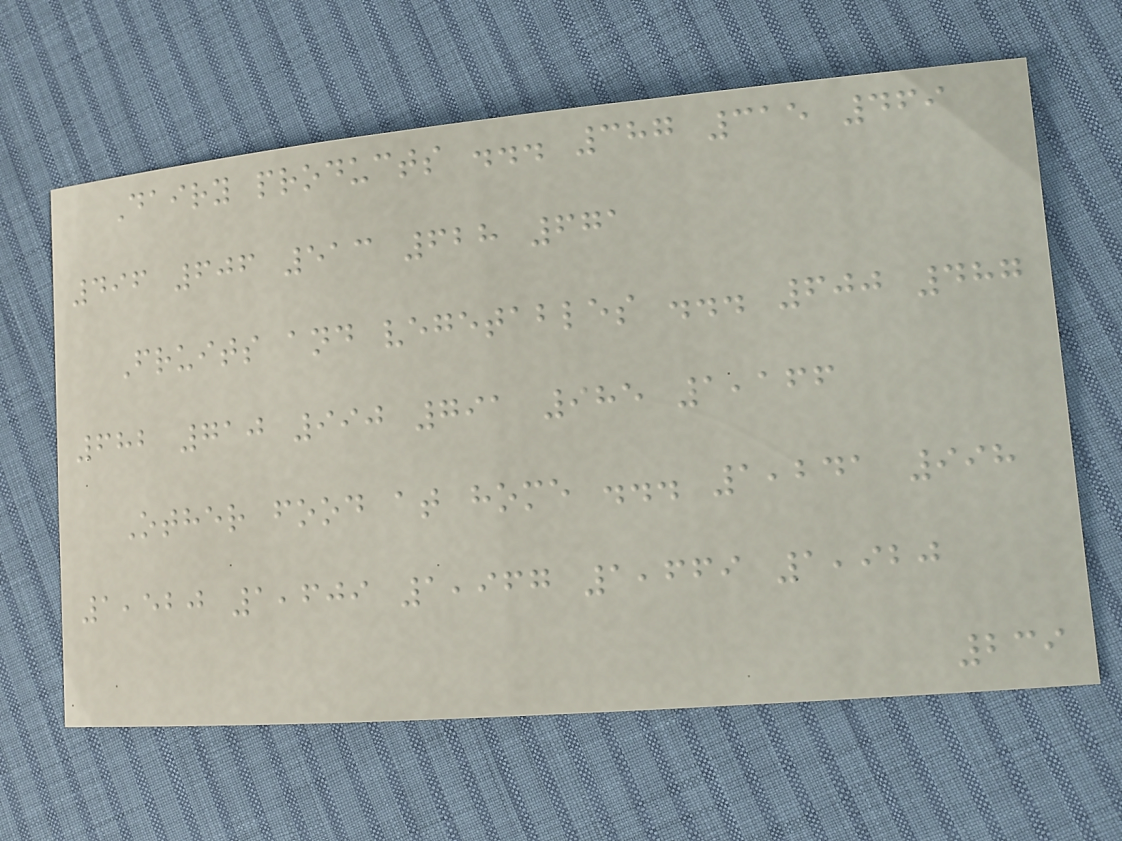Dairy products ... 387 315 469
496 606 513 628 671
Fruits and vegetables ... 600 487
682 710 990 791 985 1,166
Other food at home ... 1,241 998
1,520 1,609 1,967 1,669 1,920
239
